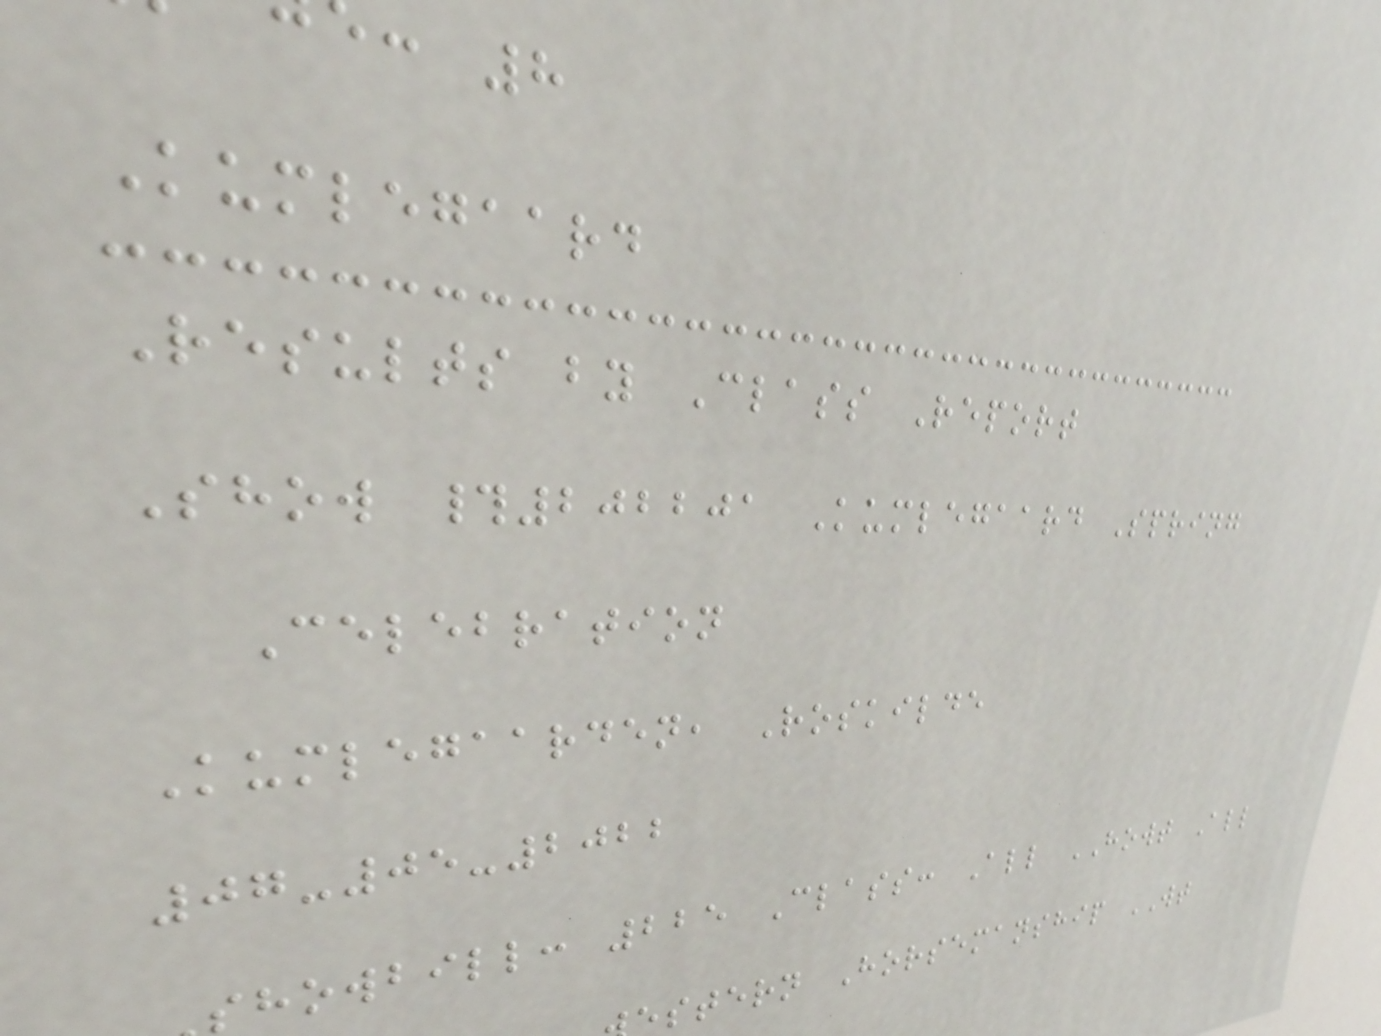: 8
Kumlegaard
Results by Class Report
Show #202201 Kumlegaard Spring
Celebration
Kumlegaarden, Roskilde
07-05-2022
showbill: 225 Class: All HOWT All
stern Horsemanship WT
